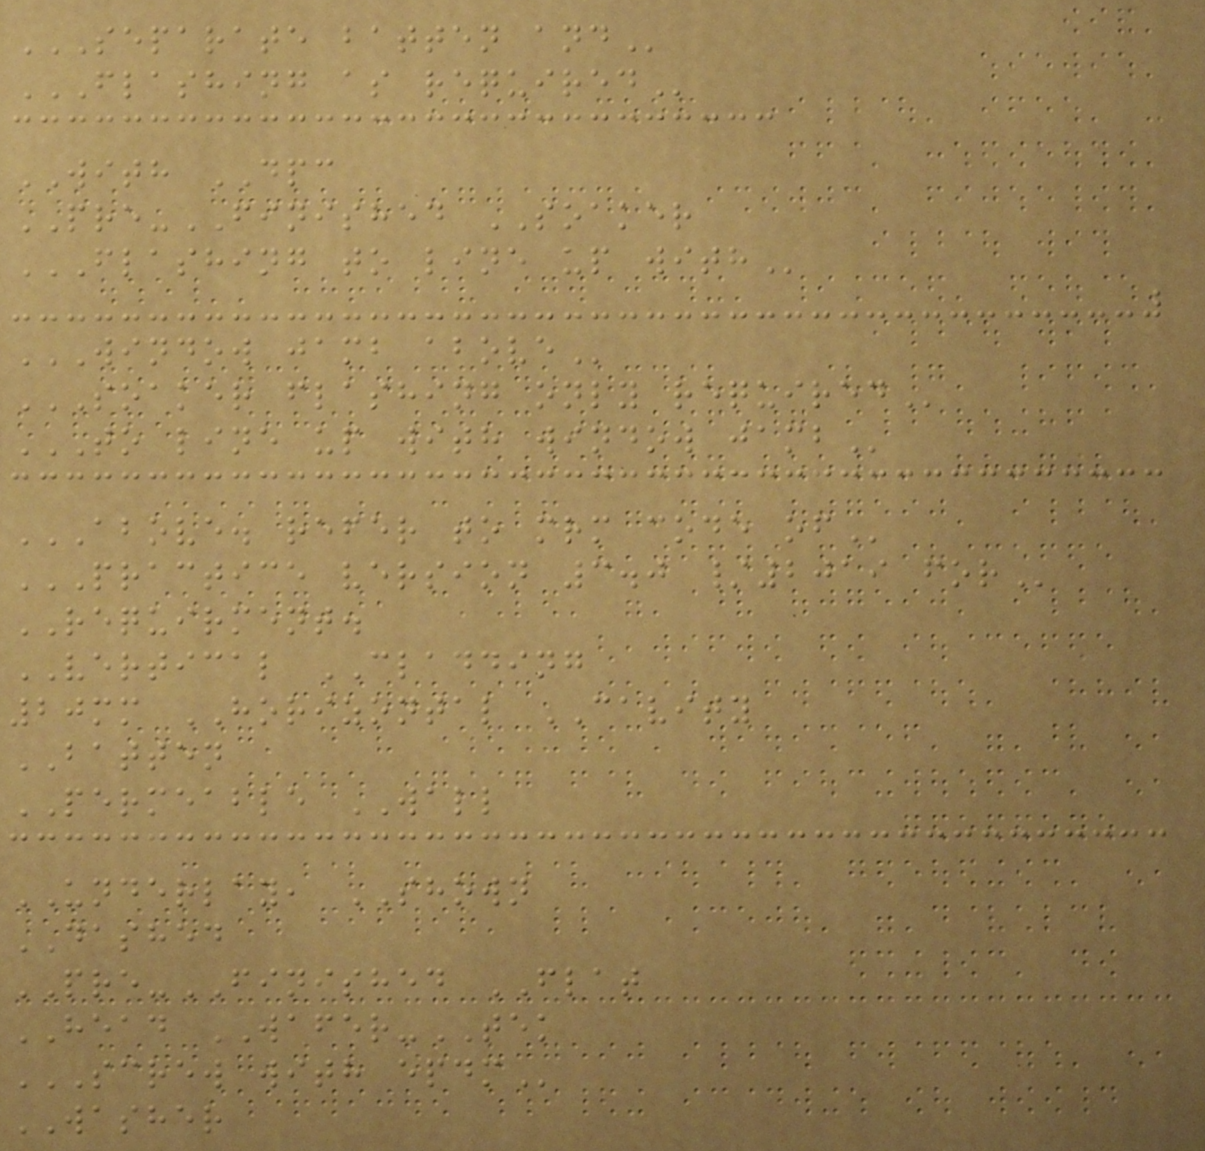SEPARATE BATTEN AND
FLASHING AS REQUIRED
WITH DPC
PRE-FINISHED SOAKER
FLASHING TO LINE UP WITH
WINDOW JAMB ABOVE
SOAKER FLASHING ONLY REQUIRED
TO LINE UP WITH WINDOW JAMB
ABOVE. REFER TO MRM CODE OF
PRACTICE VERSION 3.0 /2019 FOR
REQUIRMENT.
VERTICAL CLADDING
20mm HORIZONTAL CAVITY
BATTEN
PERMEABLE WALL
UNDERLAY, SHOWN
DASHED
PRE-FINISHED FLAT
HEAD WAFER-TEK
SCREW WITH EPDM
WASHER
